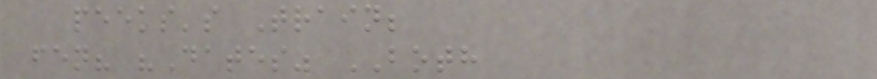peeks's Train;
fen? "Dates" BOTH
